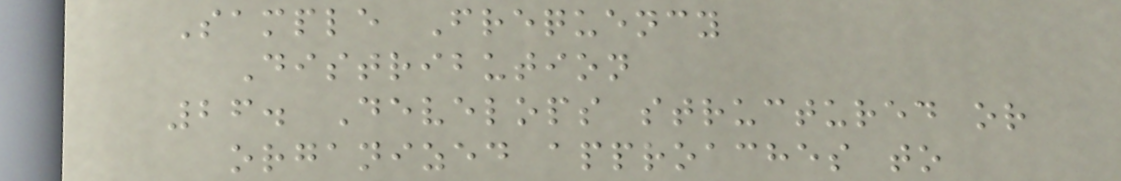Sample Frequency
Distribution
26. Develops structured or
organized approaches to
